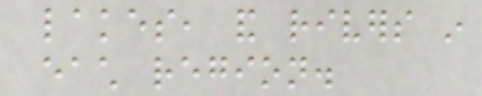lakes, and rivers in
each region.
